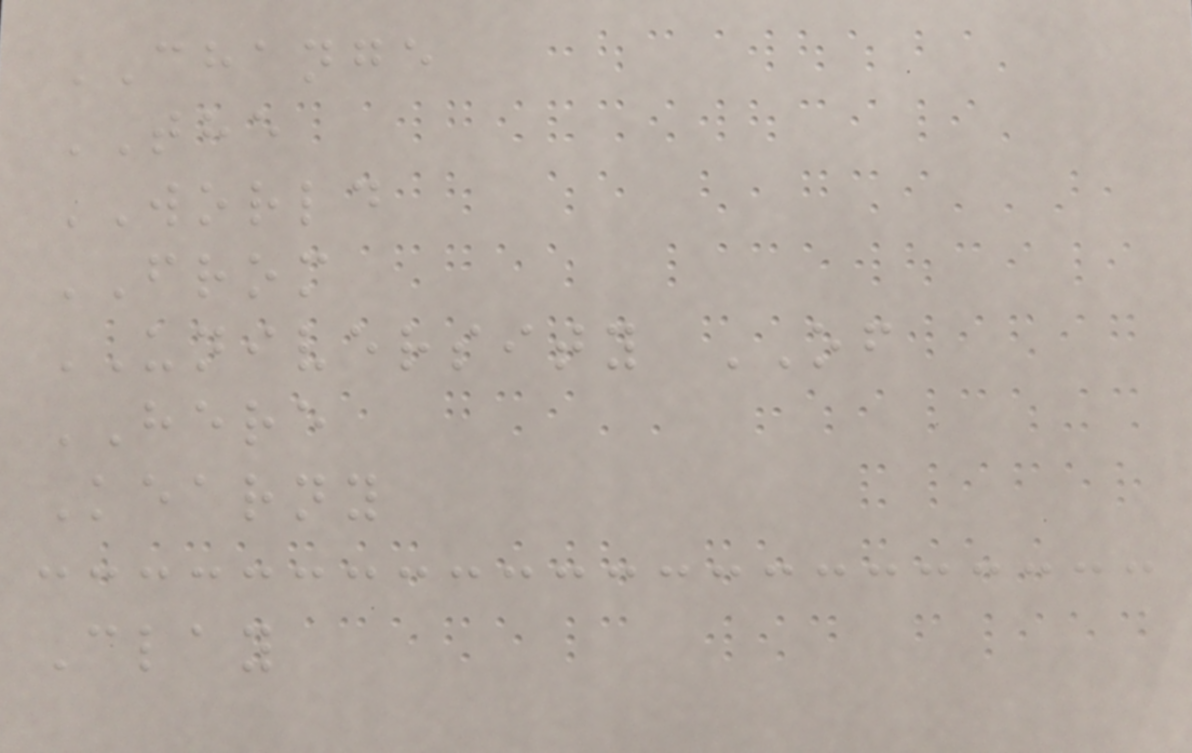CHANGE
THE
WORLD
FROM
UNIVERSITY OF
HERE
Kearny
Clay
